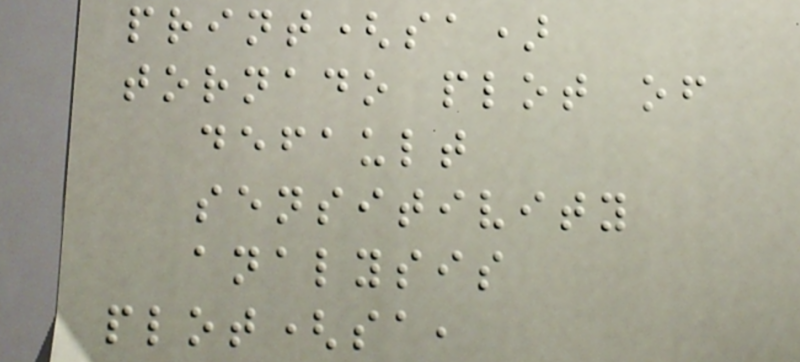print(sa)
tornado plot of
default
sensitivity
analysis
plot(sa,
